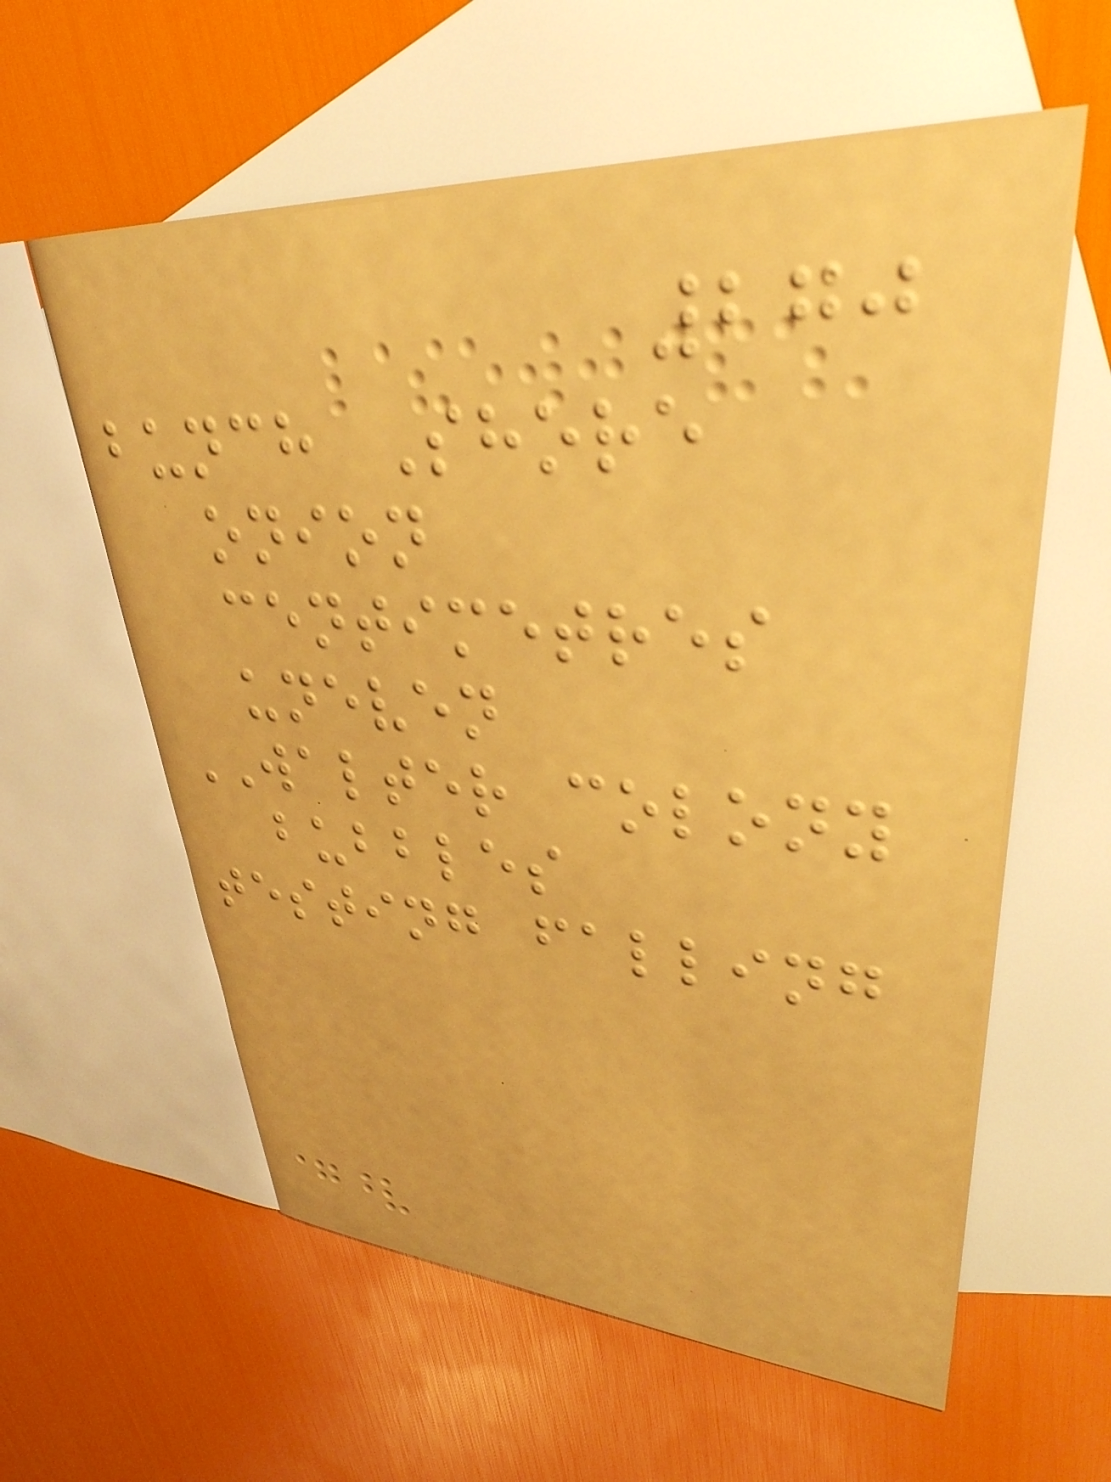270
bunch Shore
onion
centimetres
uneven
WALTER colony
bubbles
testing falling
